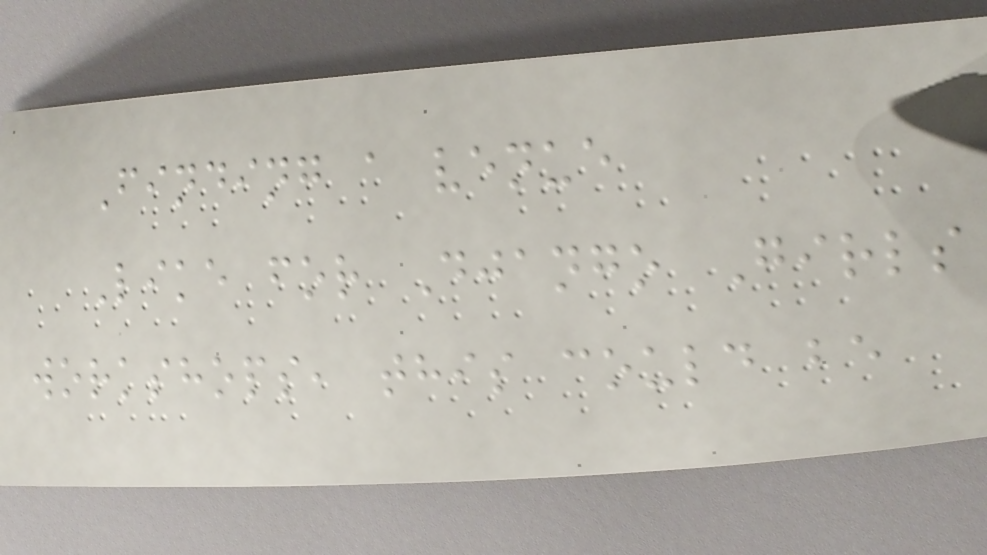Finding a venue
Like for Django Girls
workshops, this could be
